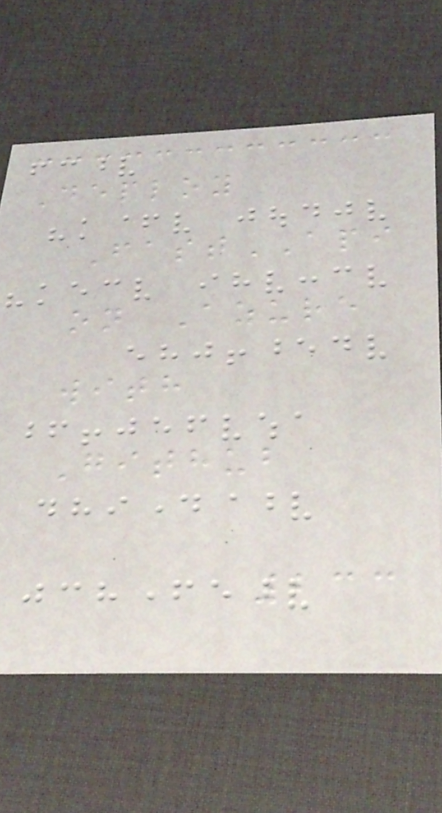Deploy
FastAPI
on Azure
with
Github
233
